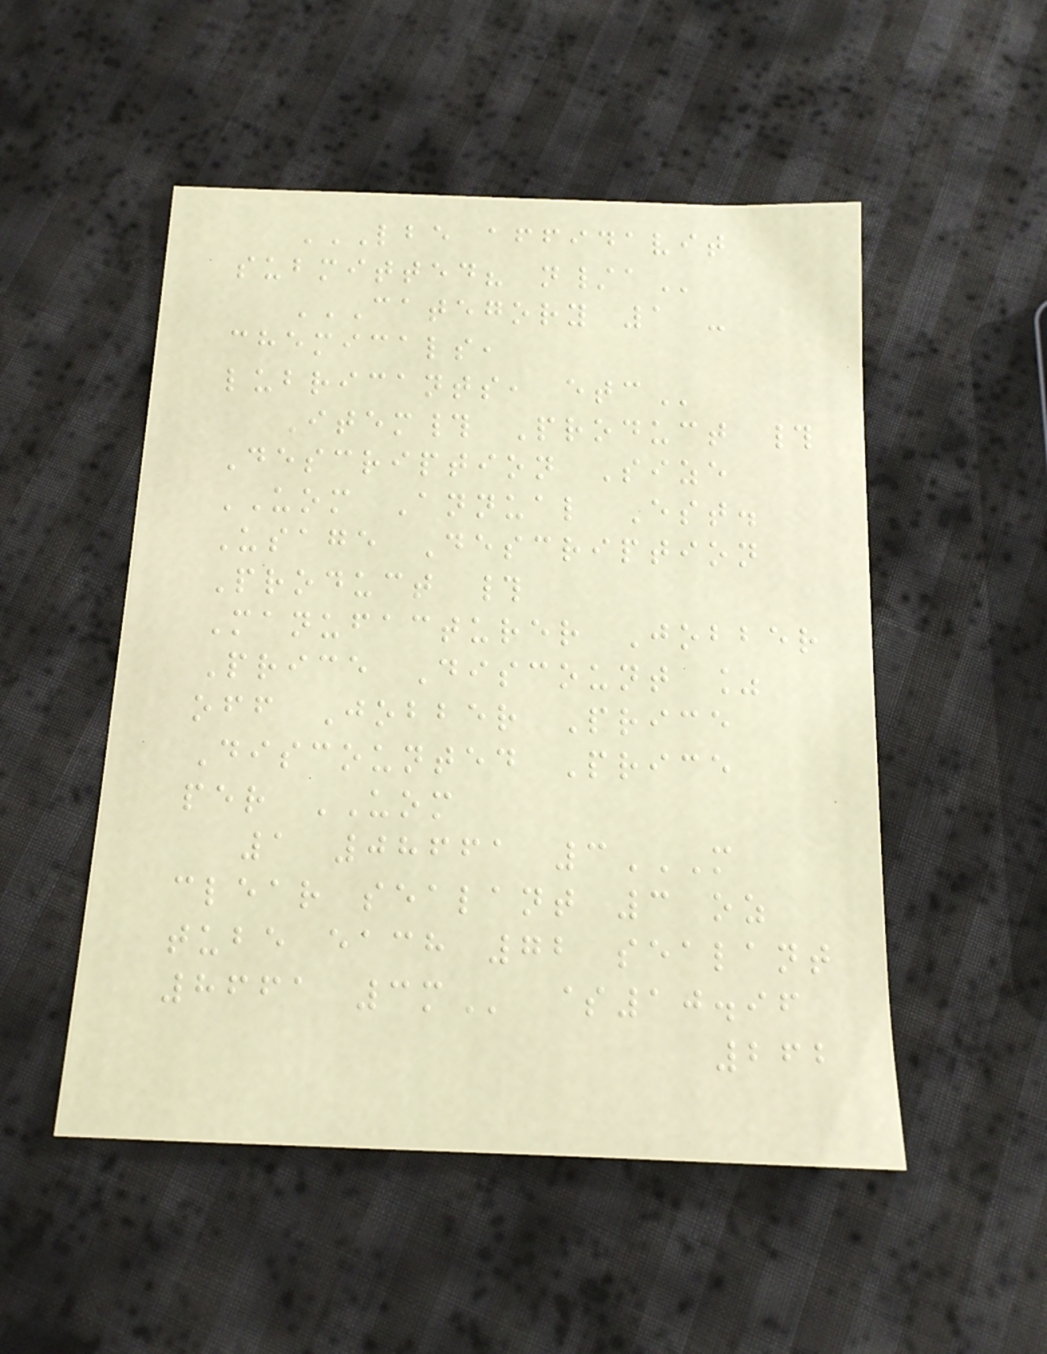LBE AFFIDAVIT
SUBMITTED? N/A
CATEGORY 1 -
CHEMICALS,
LUBRICANTS, ETC
Item# Product #
Description Size
UOM Annual Est.
Usage Description
Product #
Manufacturer Jobber
Price Discount %
off Jobber Price
Discounted Price
per UOM
1 08661 3M
CLEAR SEALANT 3 OZ
TUBE EACH 72 SEALANT
8661 3M $10.96
262
